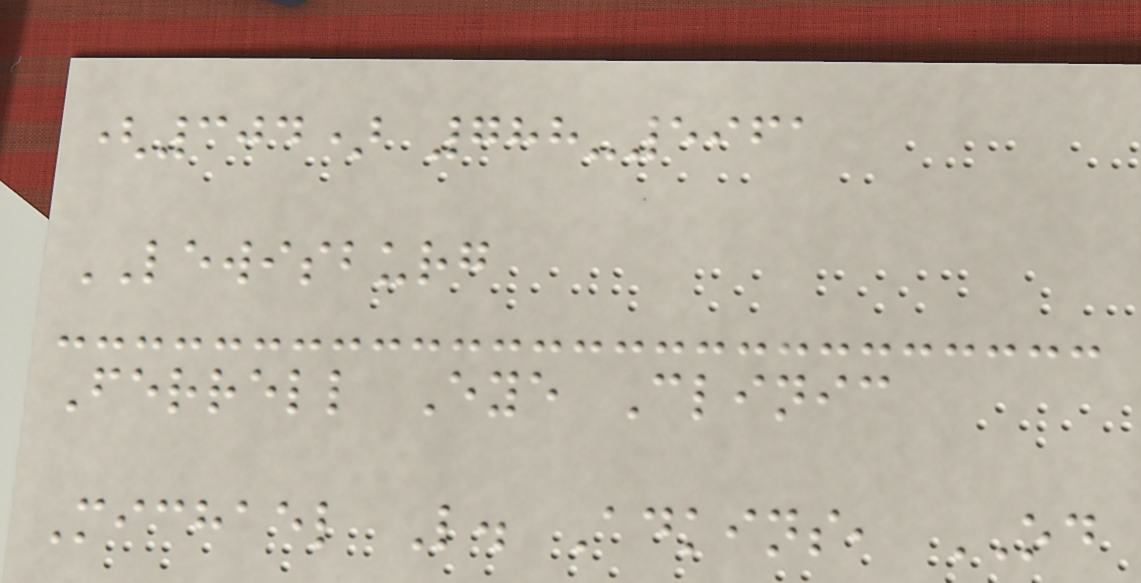(304) 788-5961
LEWISBURG
Ferrell Eye Clinic
Michael L. Adkins, OD
